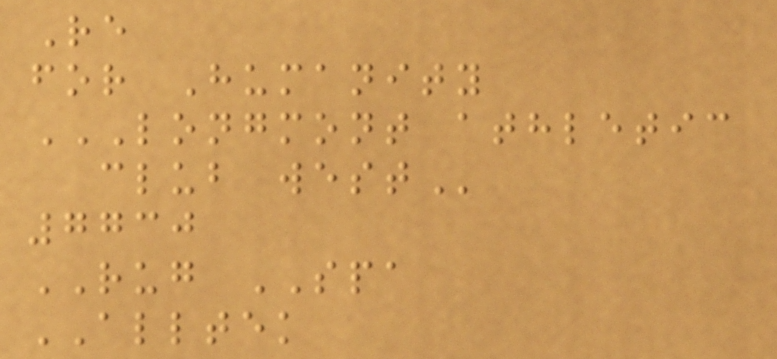Re
for Humanity
LONGMONT ATHLETIC
CLUB WEST
7730
RUG SPA
ALLTEK
